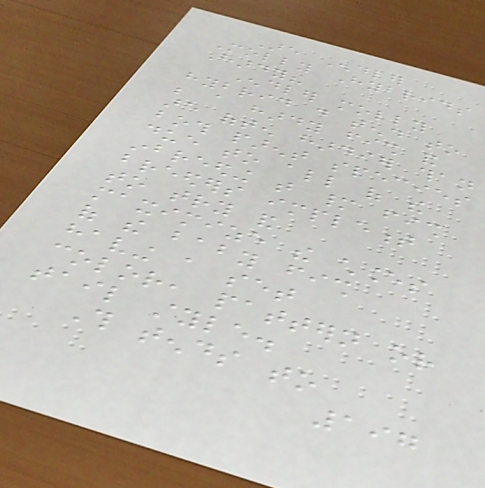Are Endler
Molly Hybrids
Hardy?
Endler molly
hybrid do tend to
be a hardy fish and
are often hardier than
both parent species
due to all of the
inbreeding that many fish
breeders implement
to try and
maximize the chances
of the baby fish
having a set
color, pattern or
tail style.
This tends to
197
